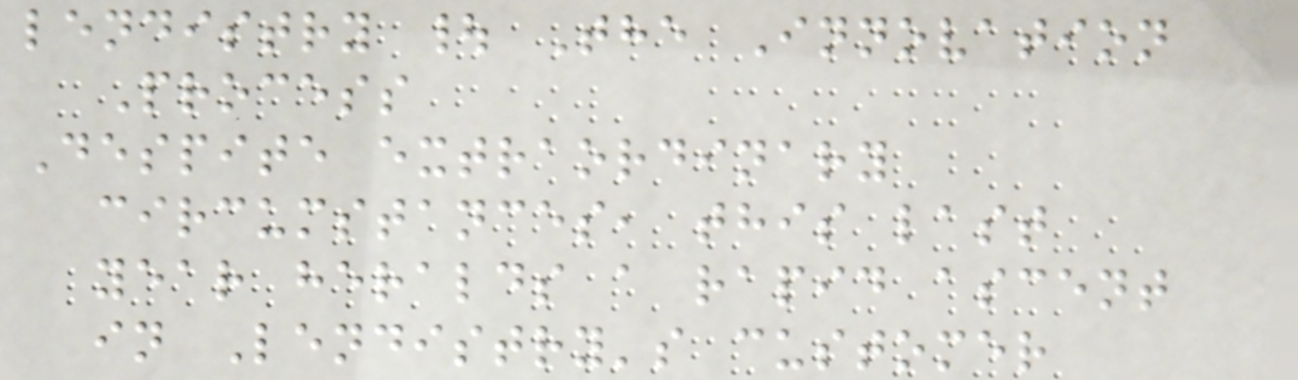lendistry | The Innovation
Process
Despite extraordinary
circumstances, this last
year heralds a rapid ascent
in Lendistry's customer
